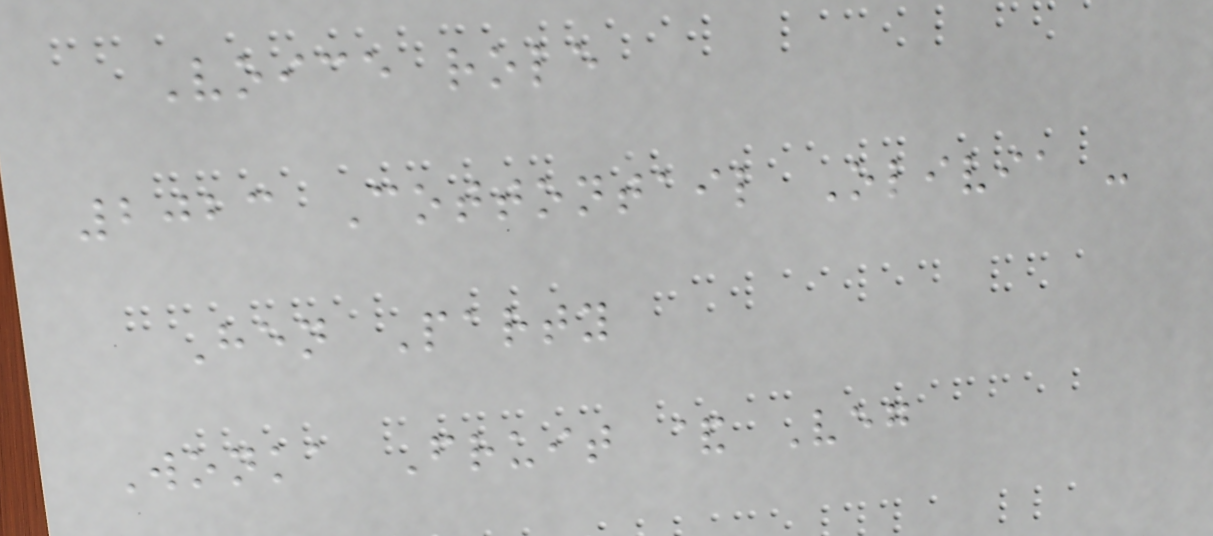Voice role
2023 Cottontail Olivia -
Hen Party
Wonka Fruit & Veg
